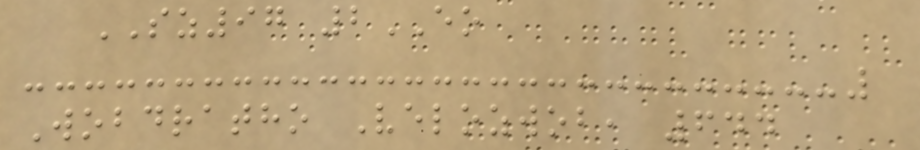SZ97 2EO
Wobdratho Velozwob, 644
